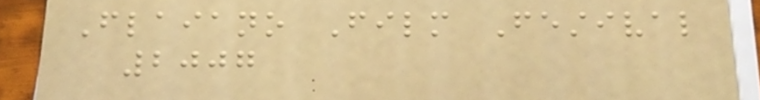Flaiano Film Festival
2007
